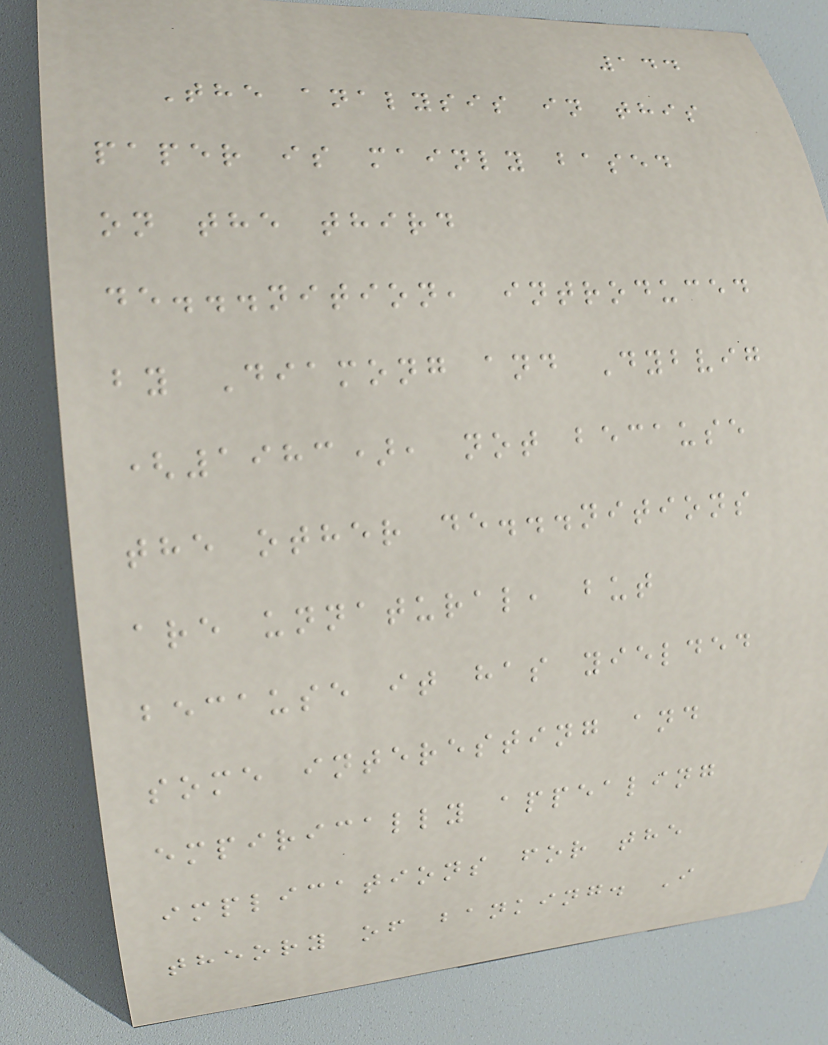144
The analysis in this
paper is mainly based
on the third
de...nition, introduced
by Diamong and Dybvig
(1983), not because
the other de...nitions
are unnatural, but
because it has yielded
some interesting and
empirically appealing
implications for the
theory of banking. I
